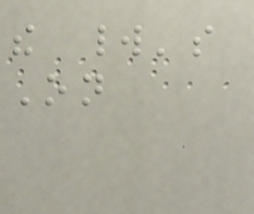the world's
On
